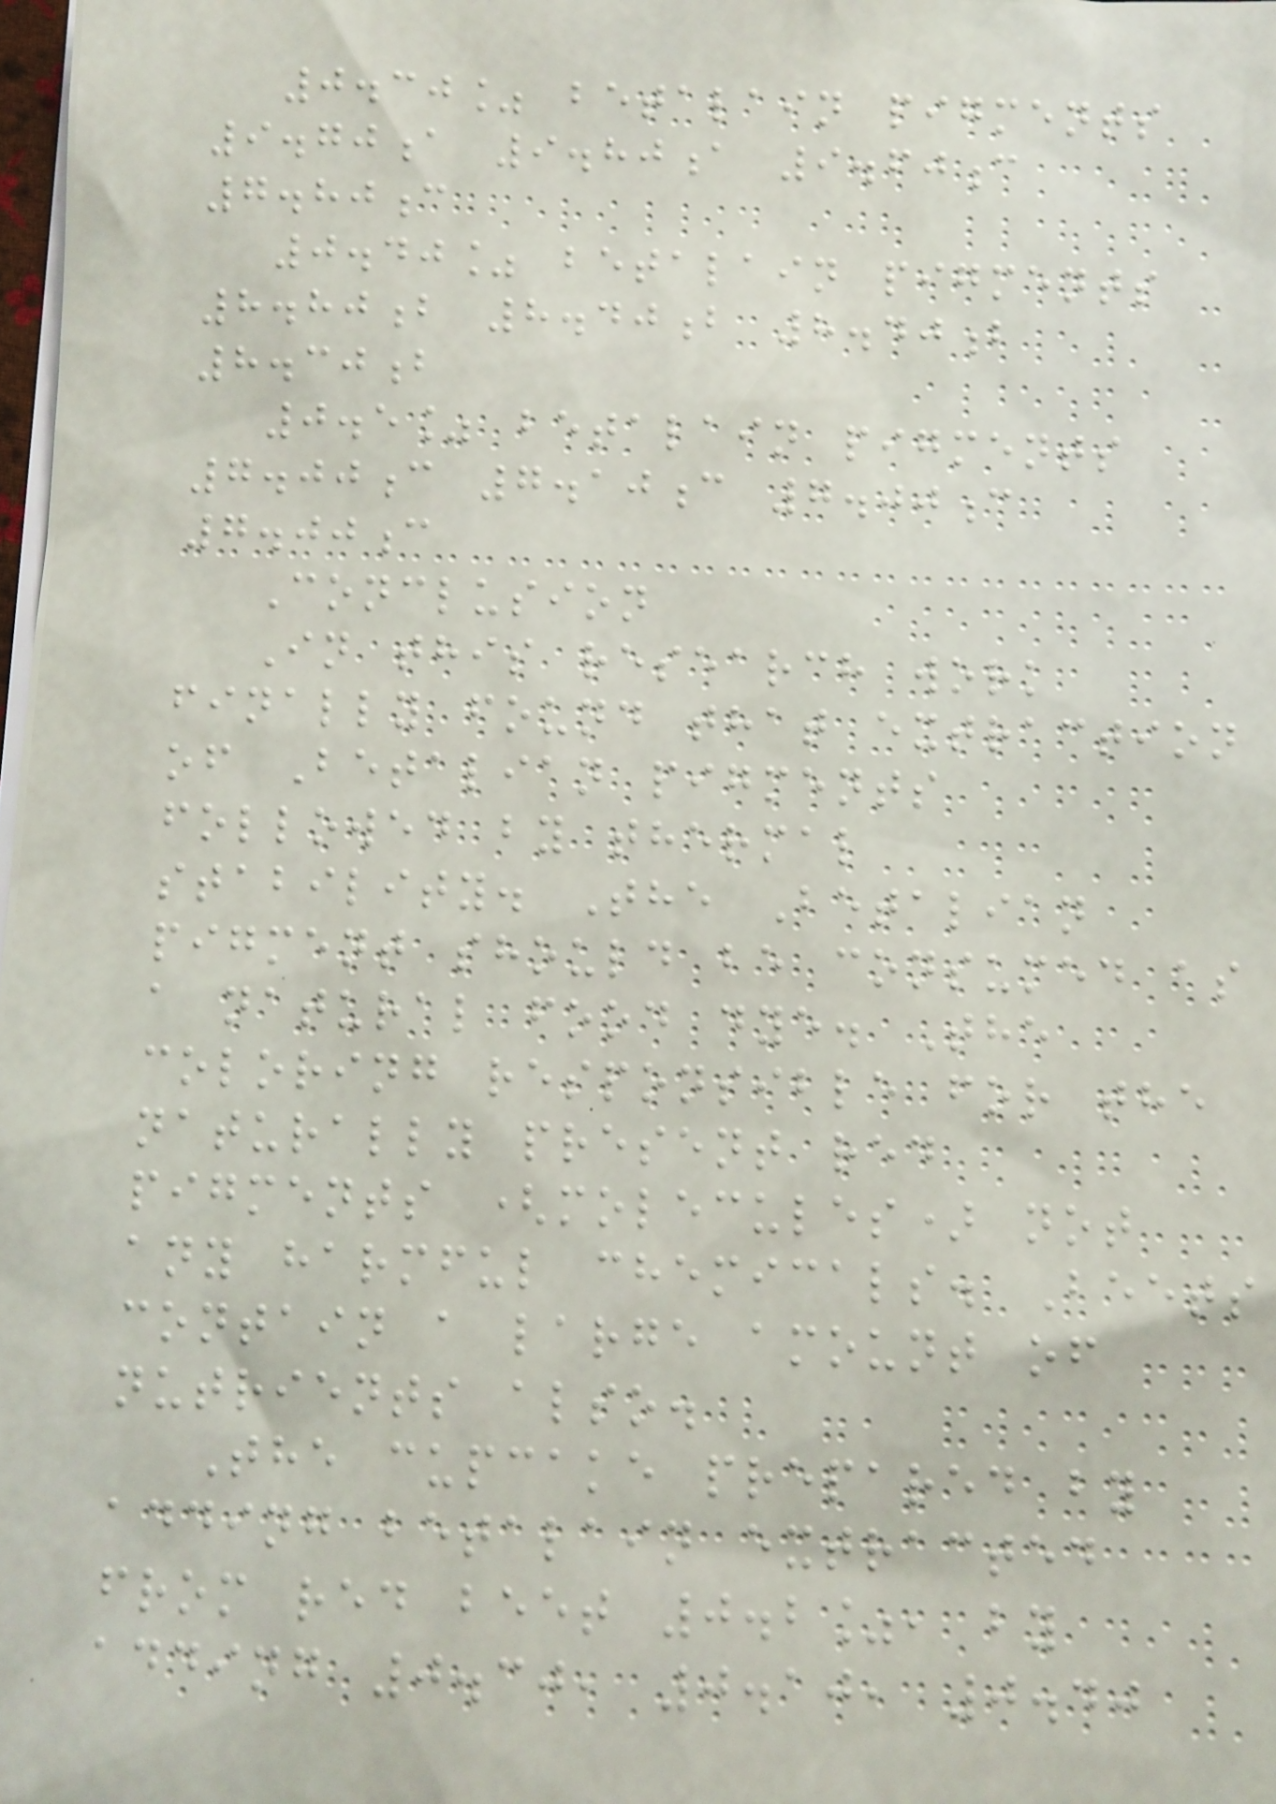0.30% betalain pigments
9.70a 9.80a 9.60c
7.80c
0.40% betalain pigments
8.80b 8.40b 8.40b
8.30b
0.5% betalain pigments
7.00c 7.10c 7.00c
7.00c
Conclusion
In this research work
finally found that extraction
of Betalian pigments
followed by thermal
stability. The Betalian
pigment should be consumed as
a natural food dye. The
coloring responsible for the
naturally present red
pigments (molecules) not
any harmful chemicals. Beets
contain a large amount of
nutrients also.
The cupcake prepared by
adding betalain extracted
from red beet 0.2%, by
adding 0.30, 0.10, 0.40
